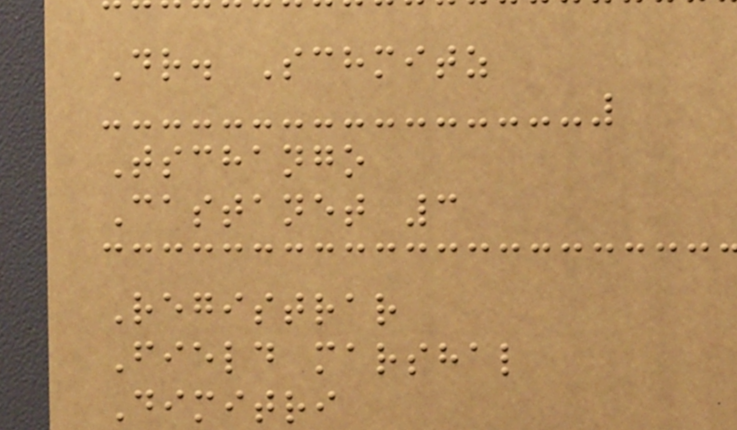Dr. Schmitz
Tschango
Castanet 3
Registrar
Field marshal
Dimitri
